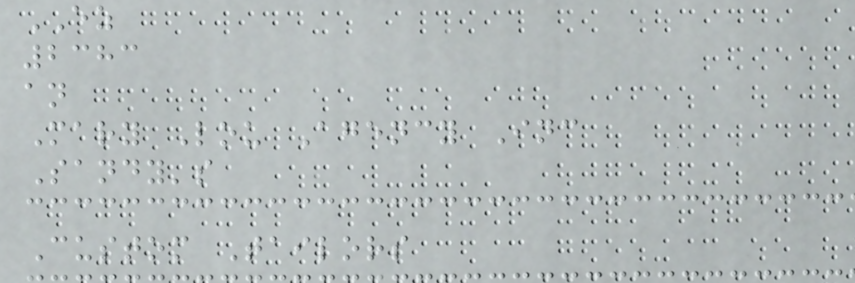EZ
2383
an
Mary Lou Agency Inc
Sandy's
Custom Tailors
